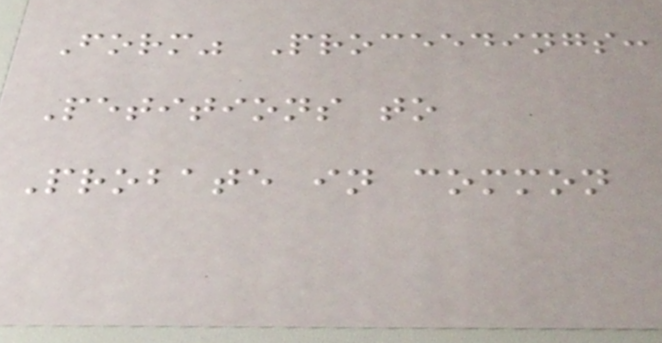Form" Proceedings:
Petitions to
Probate in common
